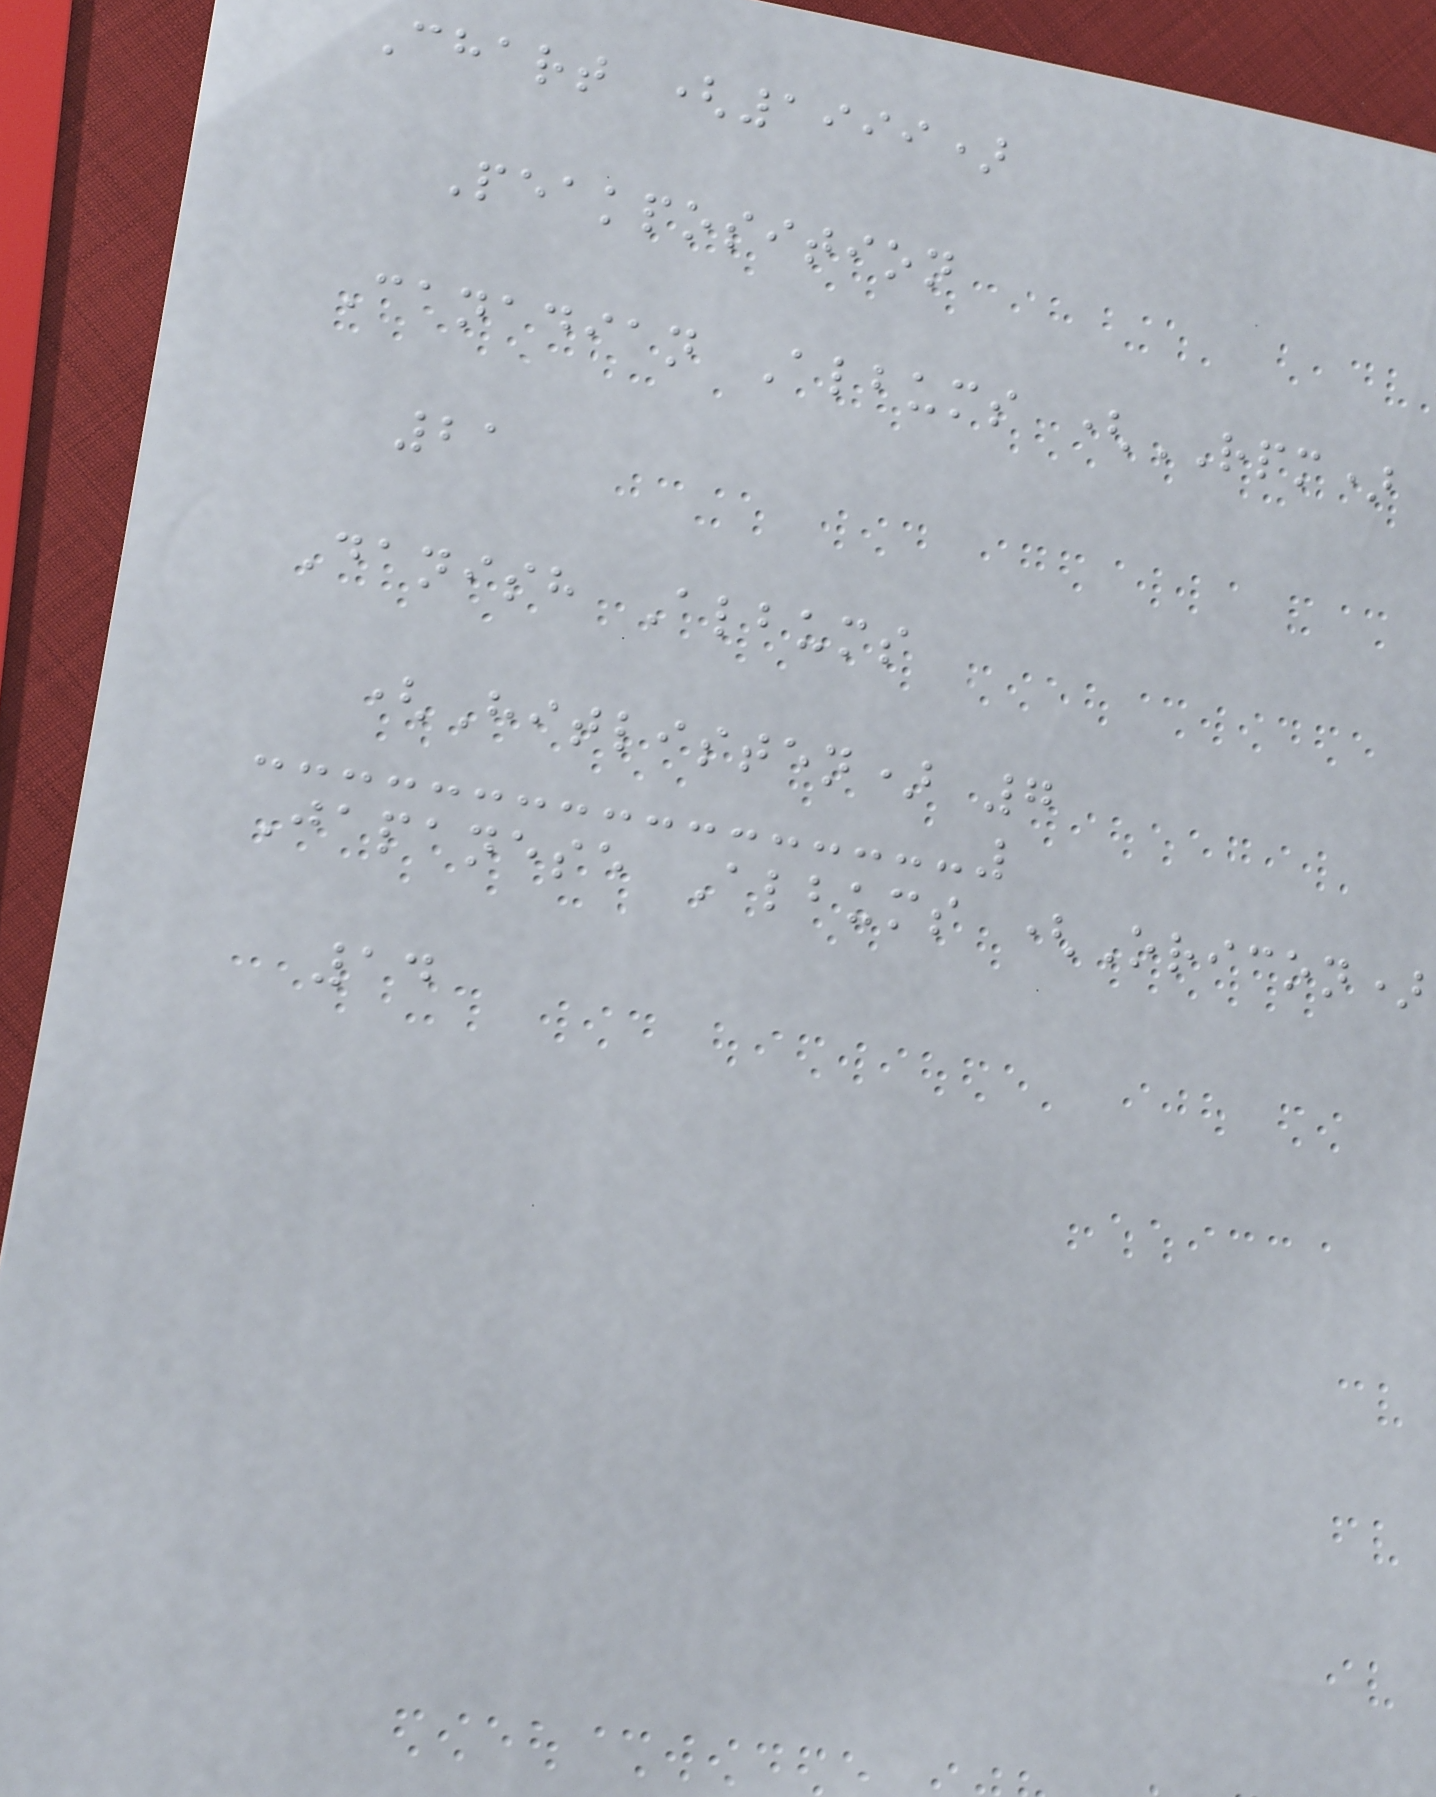Chart (1999)
Peakposition
Canadian Albums (RPM)
21
Danish Albums
(Hitlisten) 7
Japanese Albums (Oricon)
14
